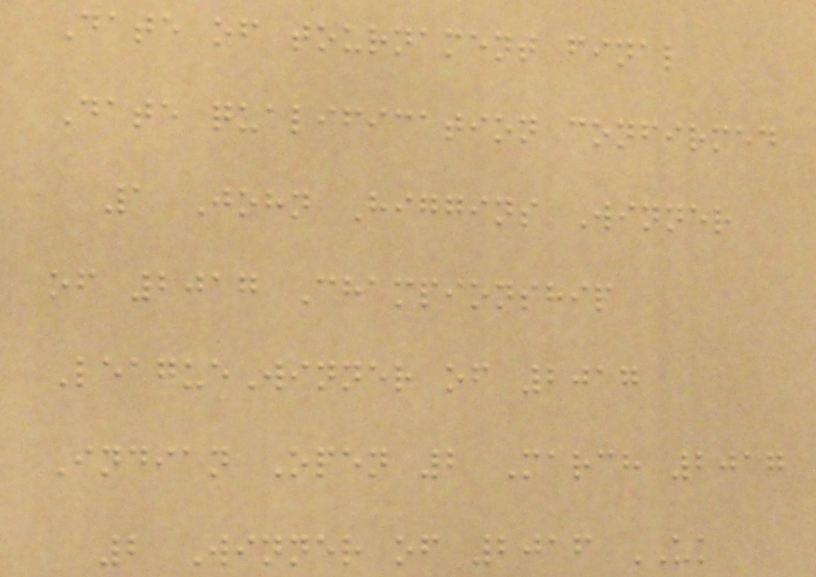Date of tournament final
Date qualification confirmed
1 John Higgins Winner
of 2017 Championship
LeagueWinner of 2017
Indian Open 2 March 2017
2 Winner of 2016 UK
